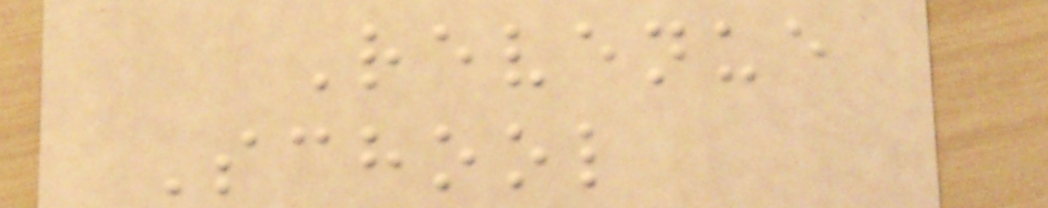Revenue
School
